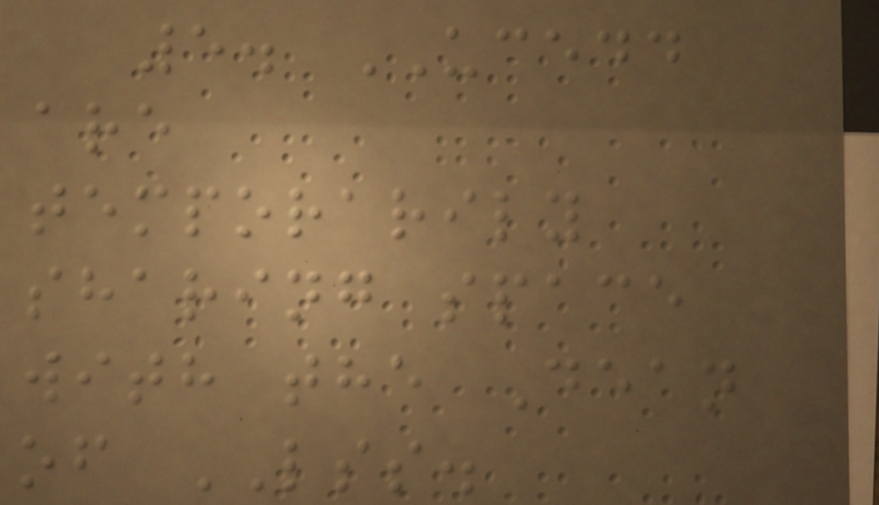5. UCEDD
are
temporarily
sharing space
with the Dean
of LSS.
